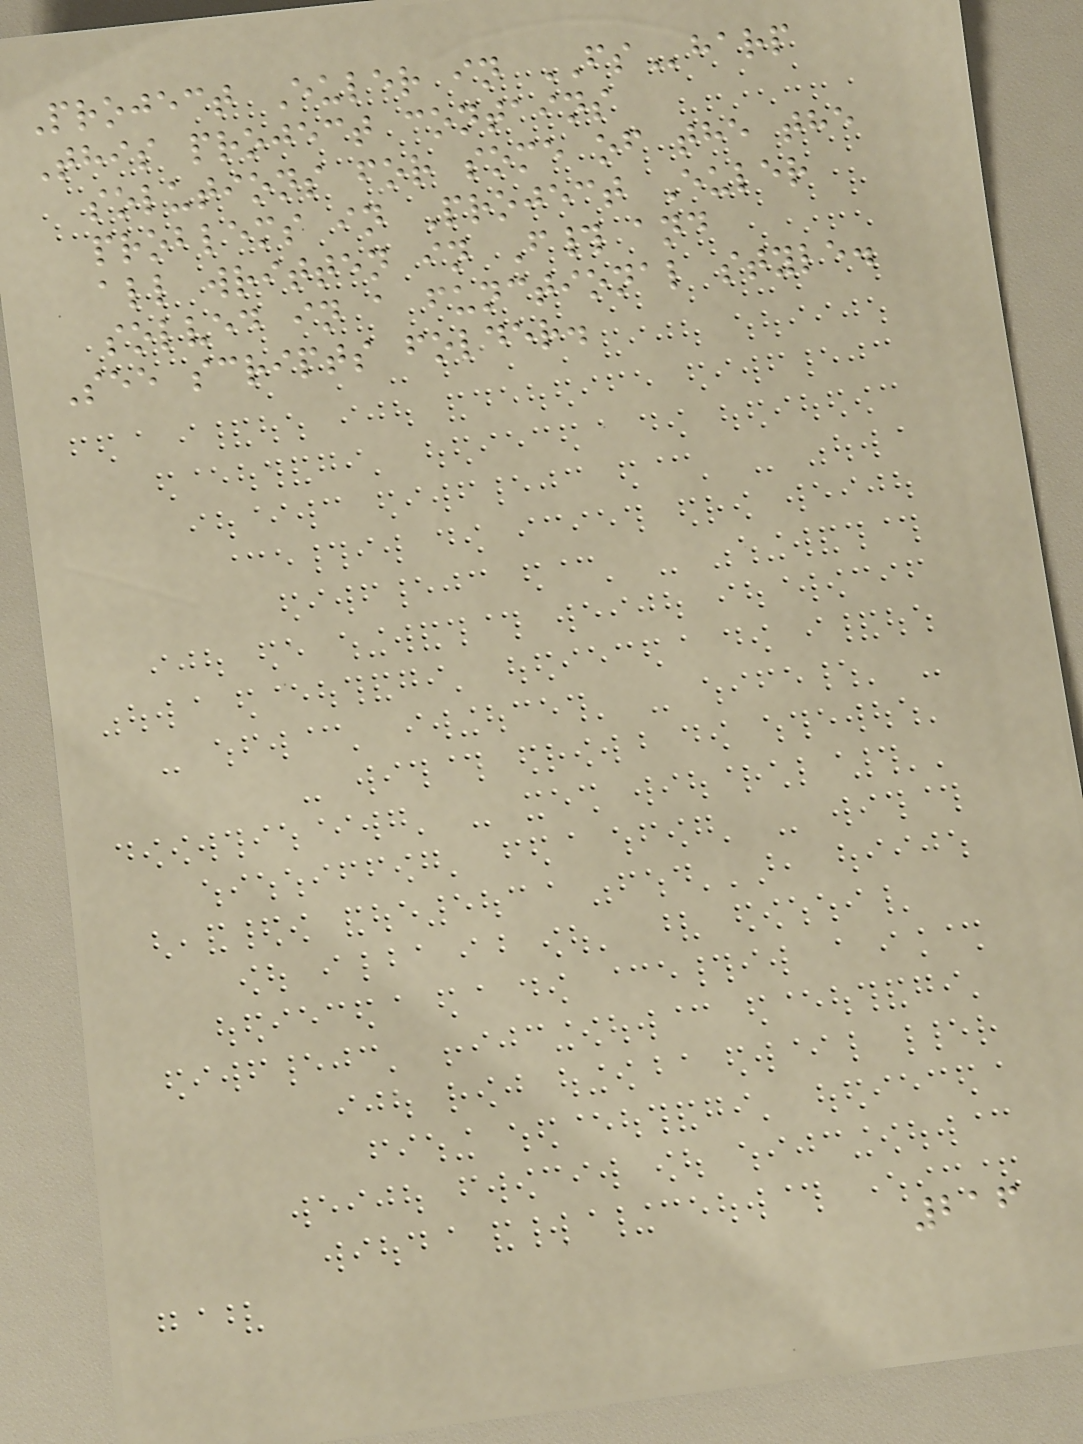Project Euler in FSharp
This project contains
solutions for some of the the
problems in Project Euler
all written in F# and
solved in a functional style.
See scripts folder.
216
